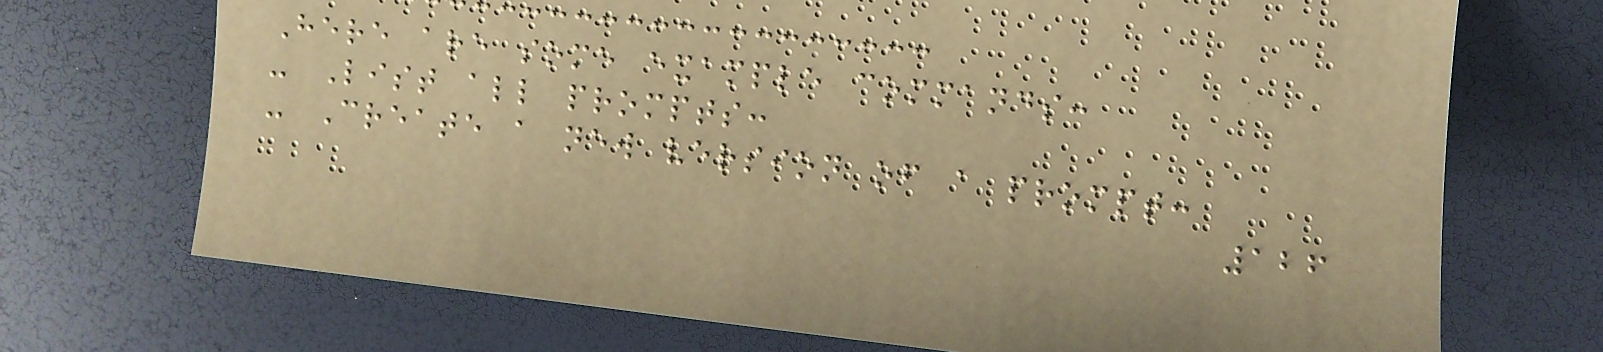Here are some example commands:
- List all prompts:
- Create a new version of a prompt:
126
